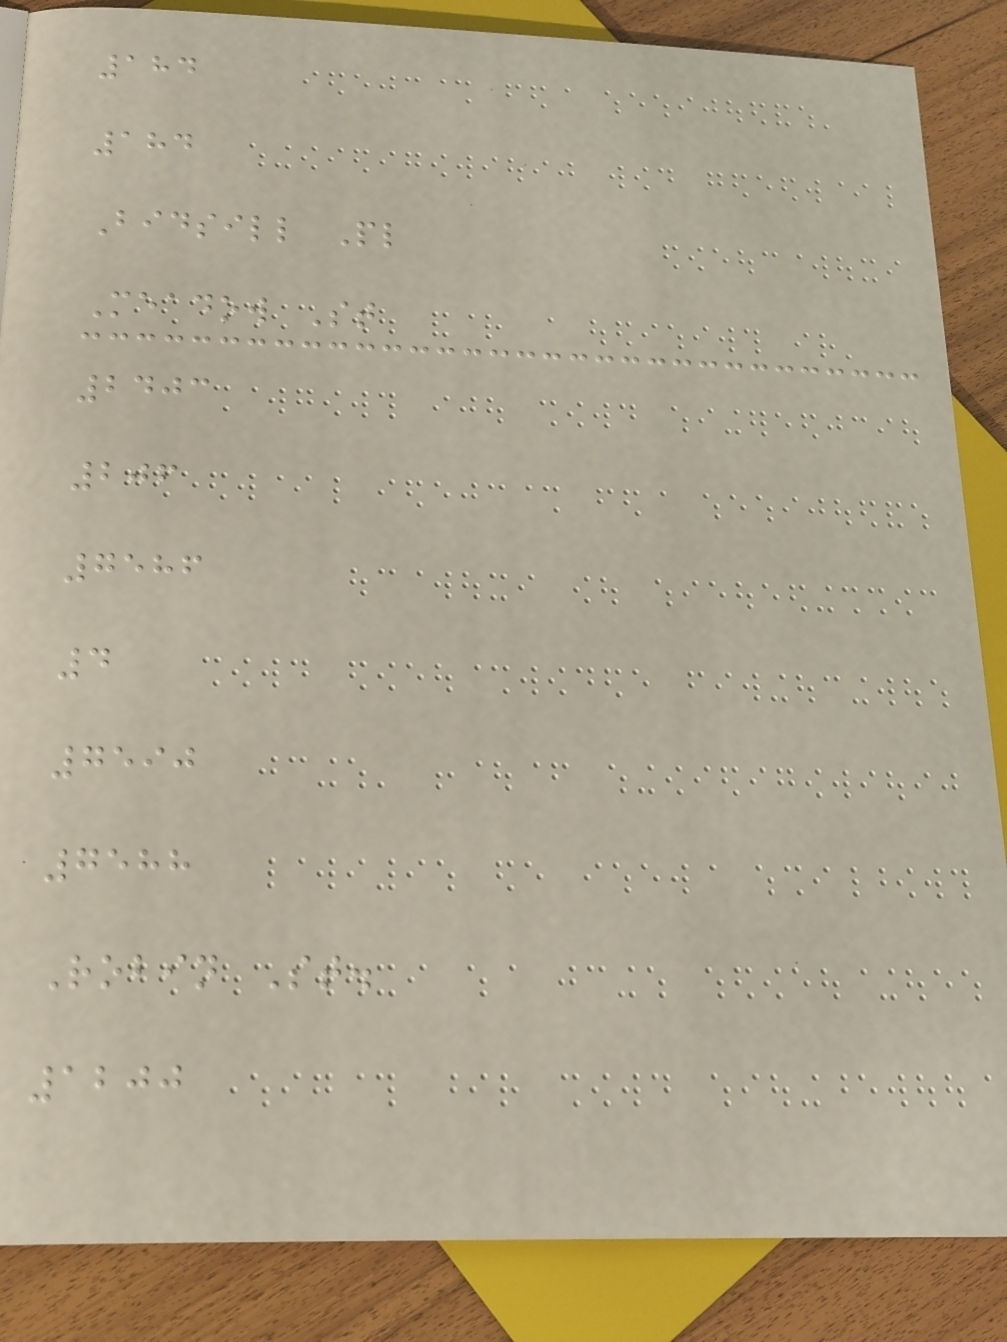184
184
Bidsill Pl
Meadow St
2403
206
7586
4
7590
7588
Robin St.
1200
